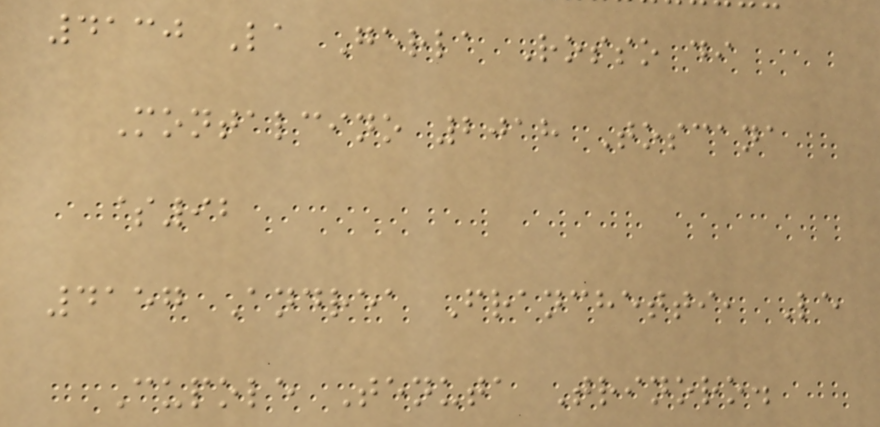4130 La Gerla Rosso di
Montalcino 2018 Toscana
$92
4157 Andrea Franchetti, Le
Cupole Tenuta Trinoro.
